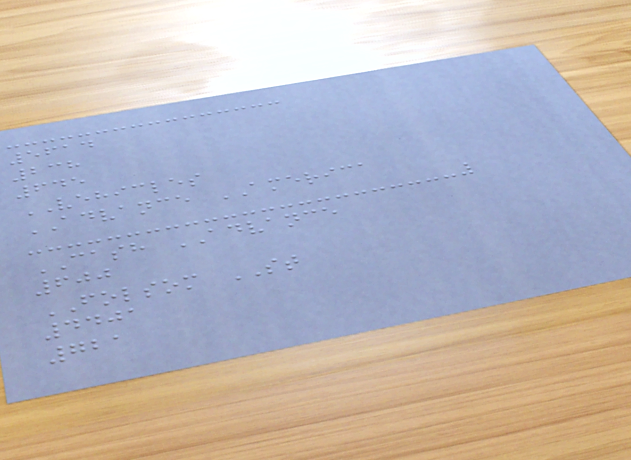5614
238
645
VEHICLES
ADVANCE AMERICA
CASH ADVANCE
600
FOLSOM ST
4401
721
